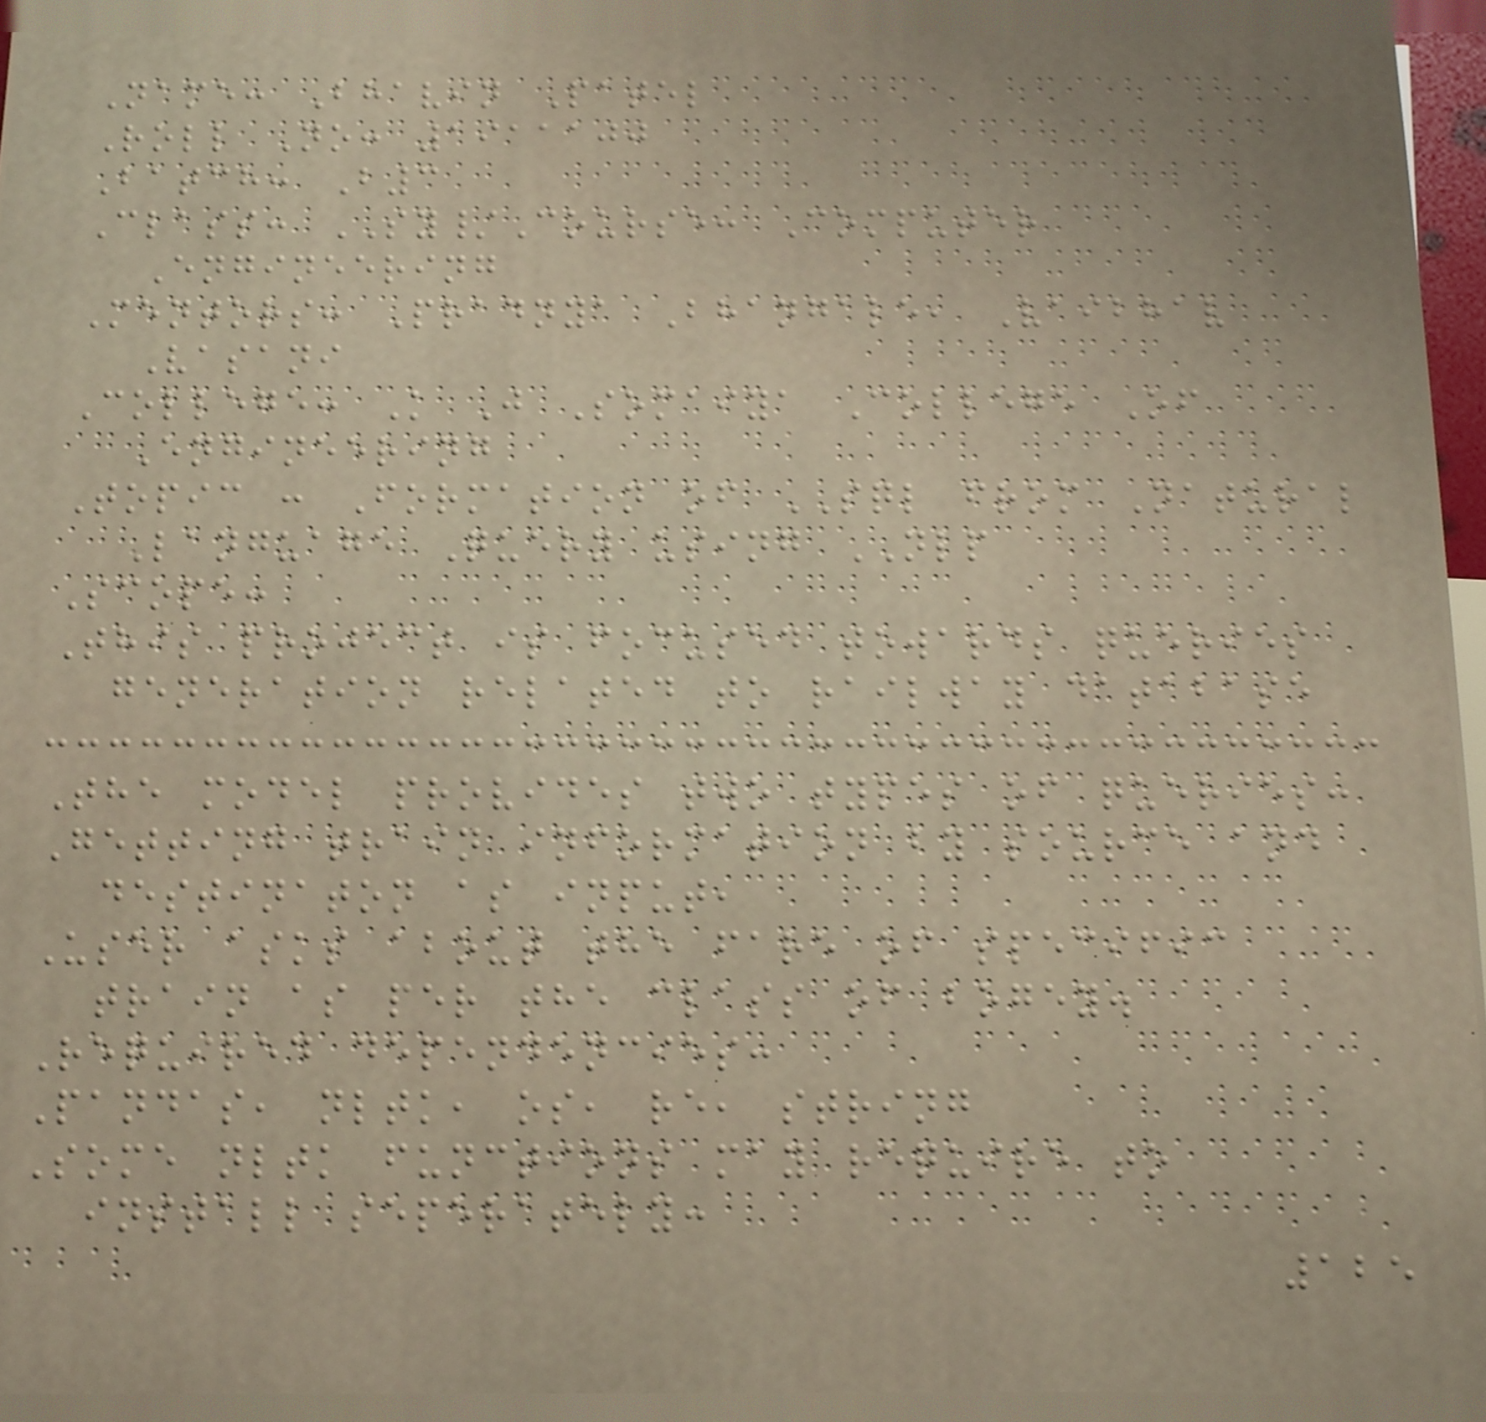Name: Bhavin Patel
Roll No: 1911100
Batch: B3
Class: SY/Course: Computer
Engineering
Mentors: Pradnya Bhangale, Vaibhav
Vasani
College: K J Somaiya College Of
Engineering
Topic : Formation of SQL from Natural
Language Query using NLP
Scope:
This project is focused towards queries
generation related to railway database
The model provides two types of queries:
Getting train information by source and
destinaton as input,
User asks about the fare of specific
train as per the class of bogey.
Required dependencies:
Pandas, nltk, os, re, string
Some nltk functions may require to
install seperately:
125
